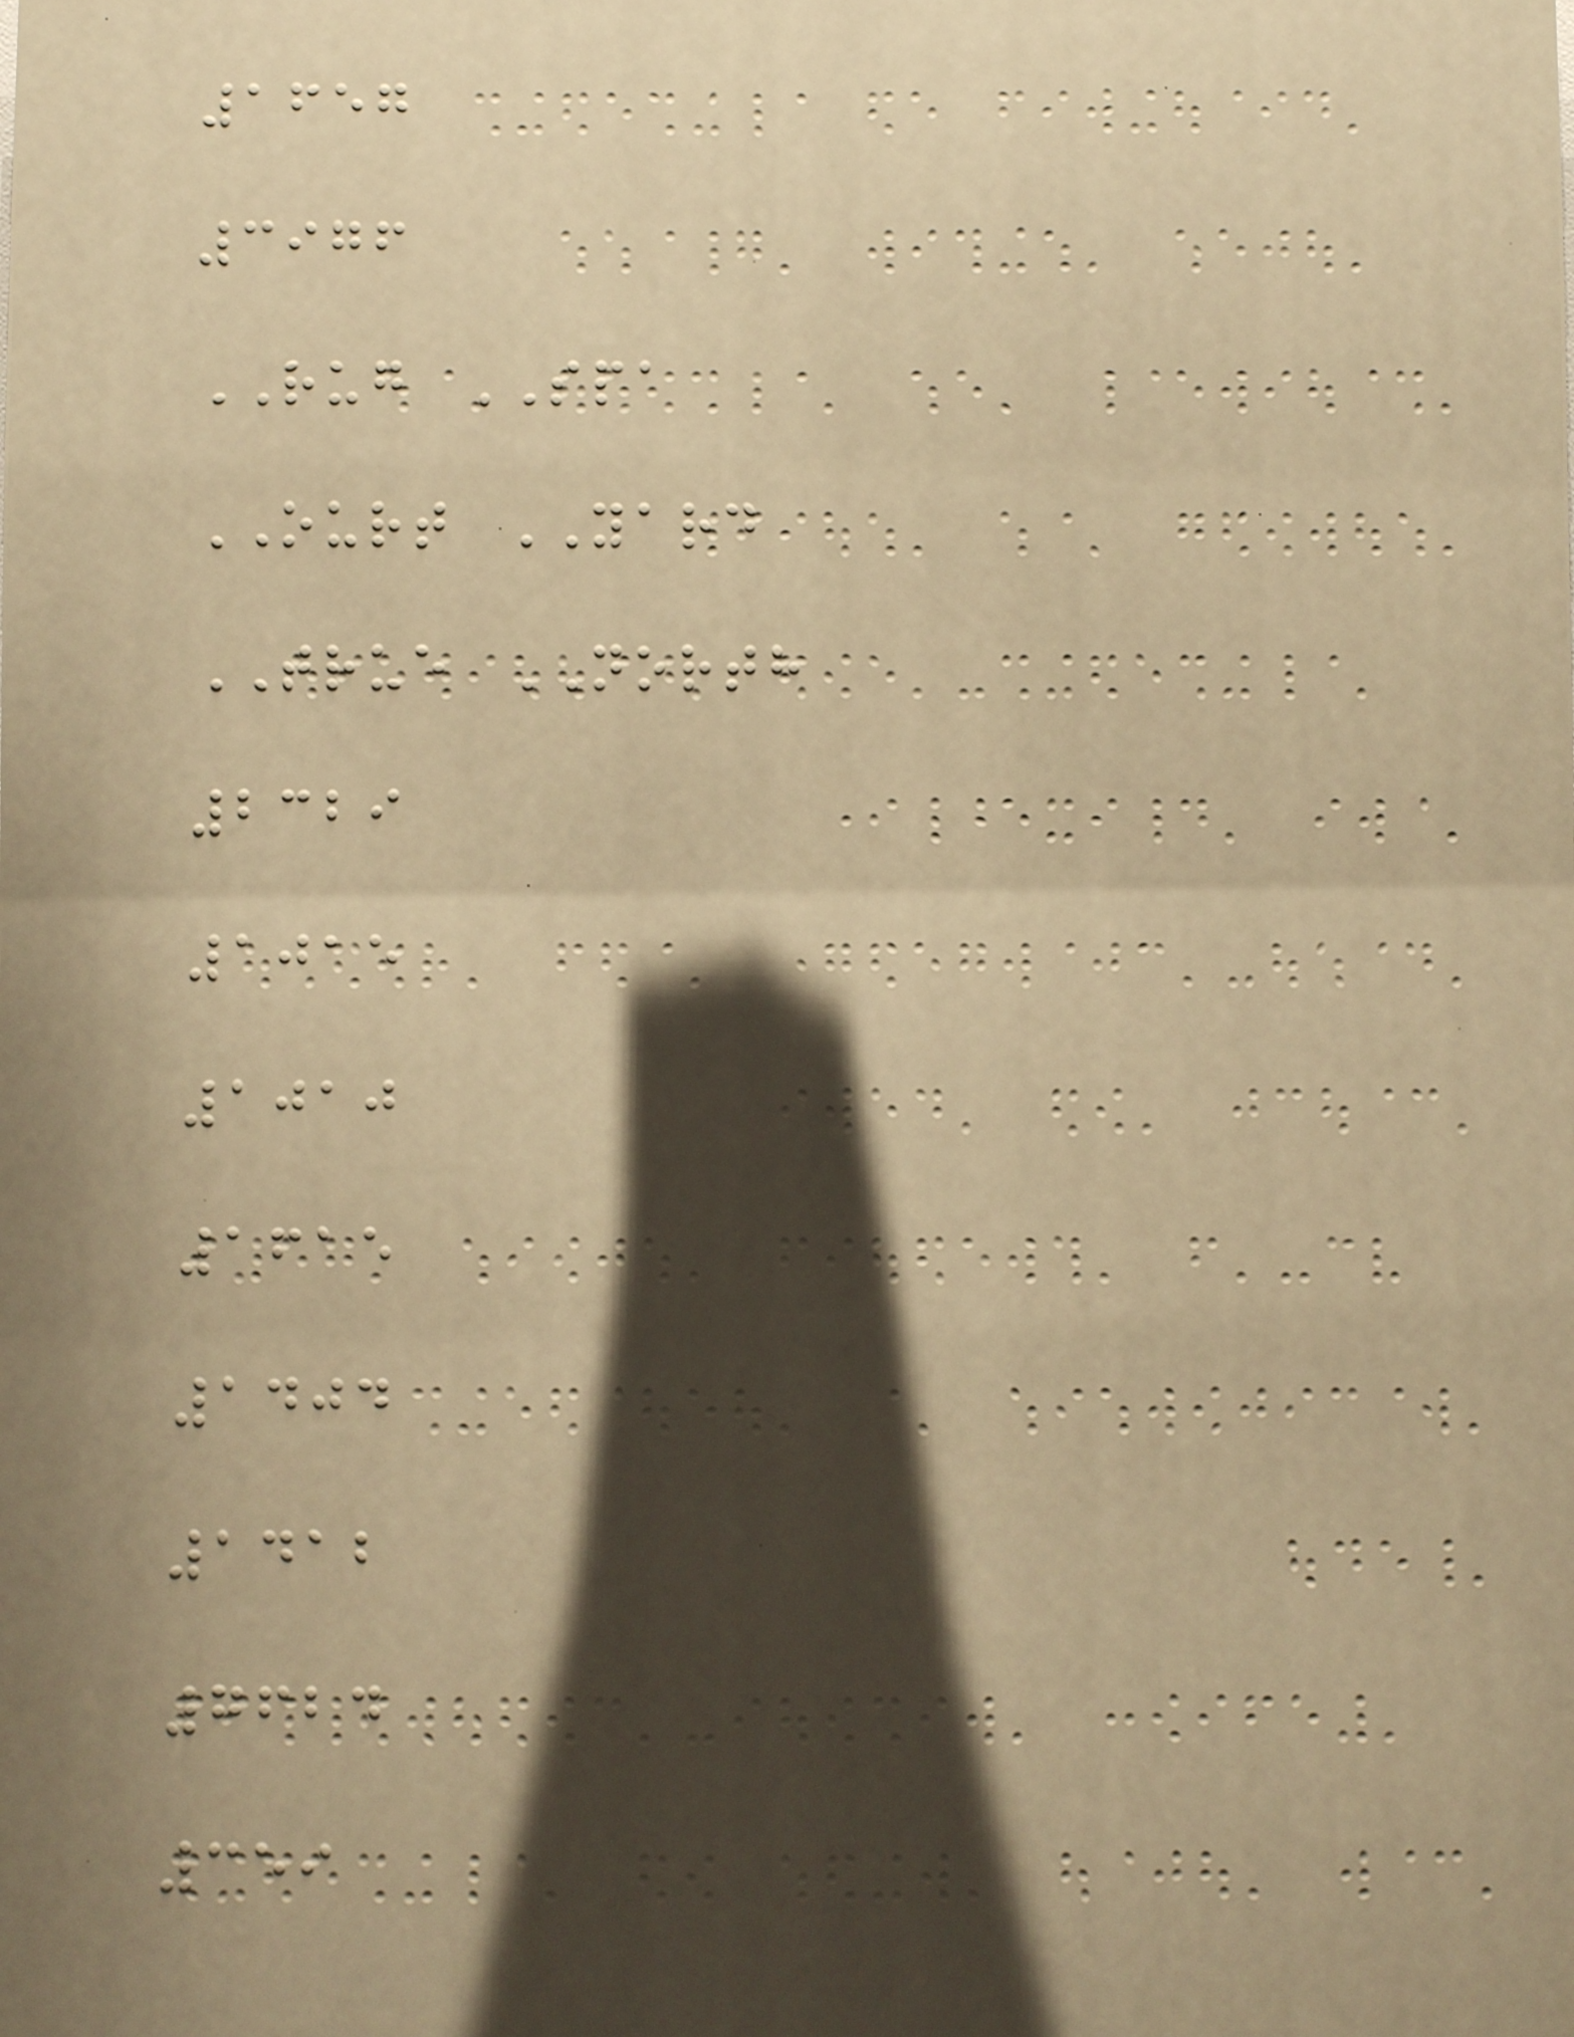1657
3976
RUG SPA
OURT YARD
TRUE NORTH
2329
1015
1010
1615
1404
1412
7624
359
